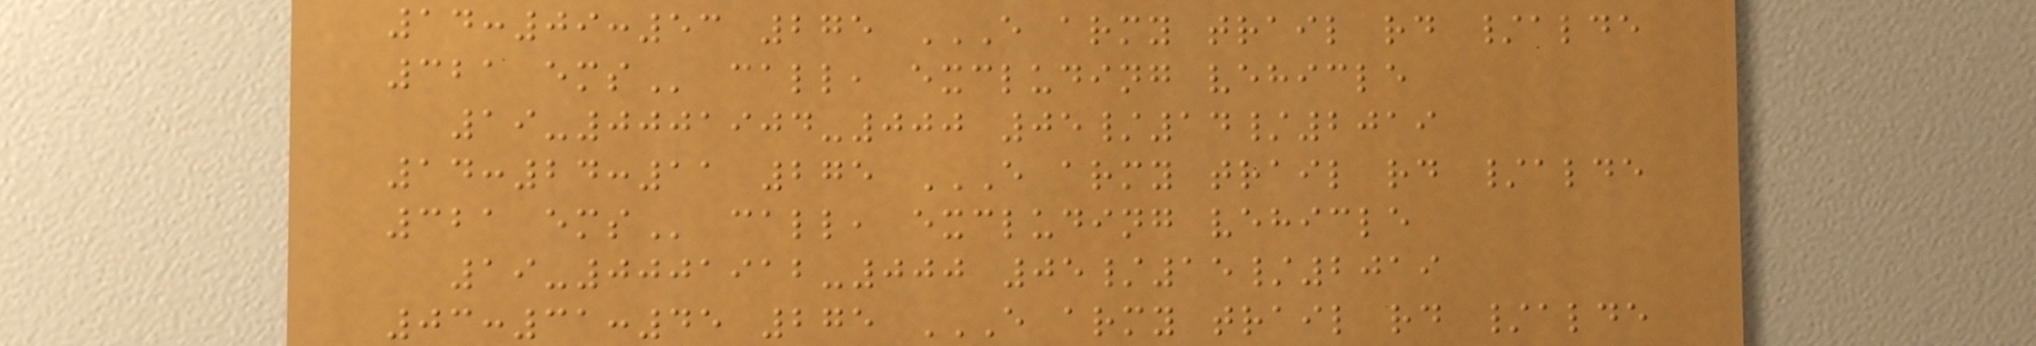14:09:53 275 E ARMY TRAIL RD /ALDE
321 EMS call, excluding vehicle
19-0001904-000 05/14/2019
14:24:11 275 E ARMY TRAIL RD /ALDE
321 EMS call, excluding vehicle
19-0001912-000 05/15/2019
03:31:45 275 E ARMY TRAIL RD /ALDE
